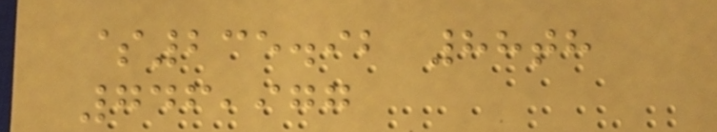$235.92 88th
746,977
